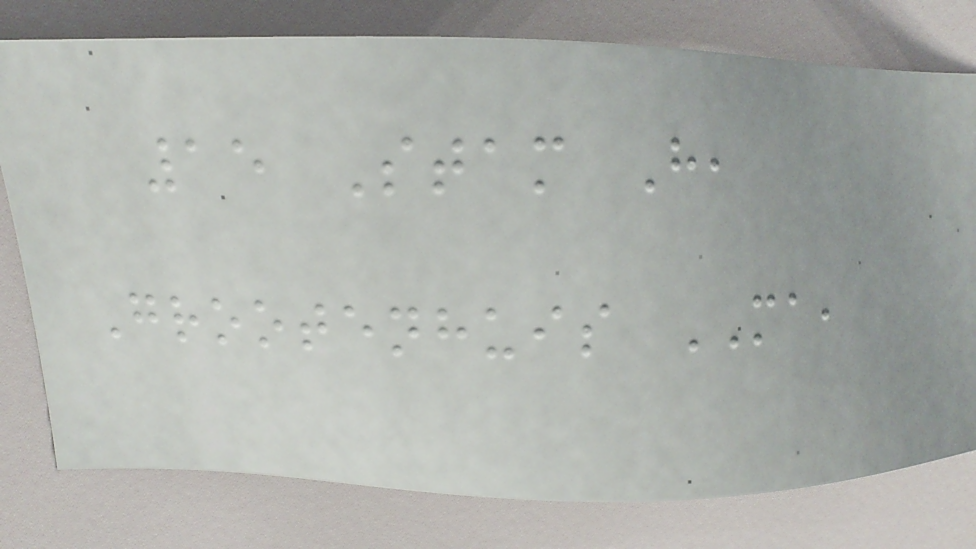15 Stam H,
Grootenhuis MA,
